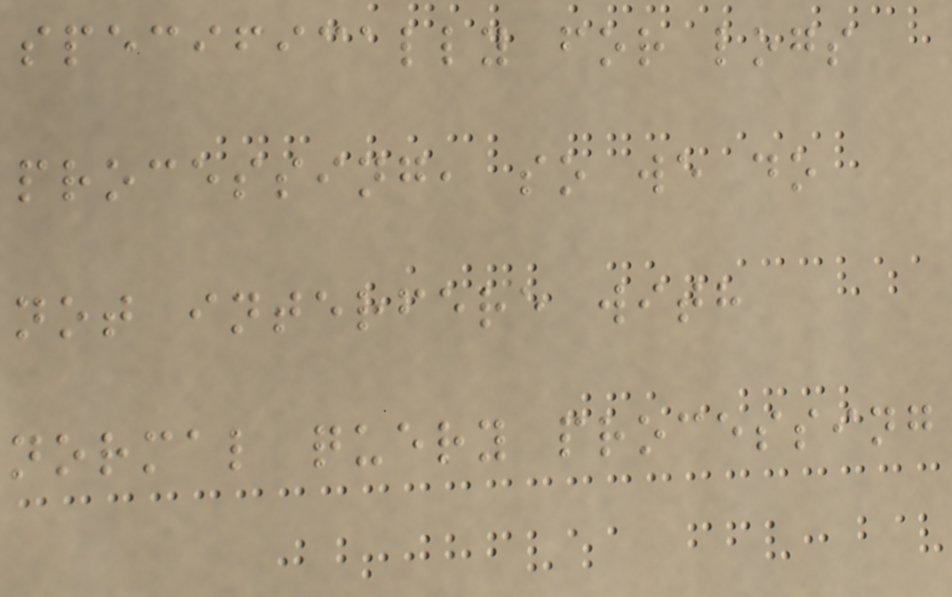specifically for logs
processing, so we do
not interfere with
normal query processing
